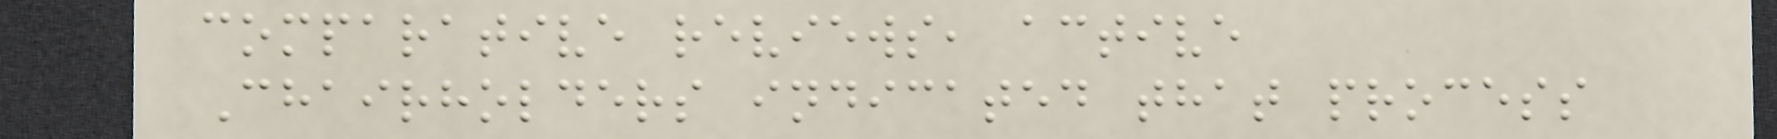comparative reviews, active
Chairholders indicated that process
